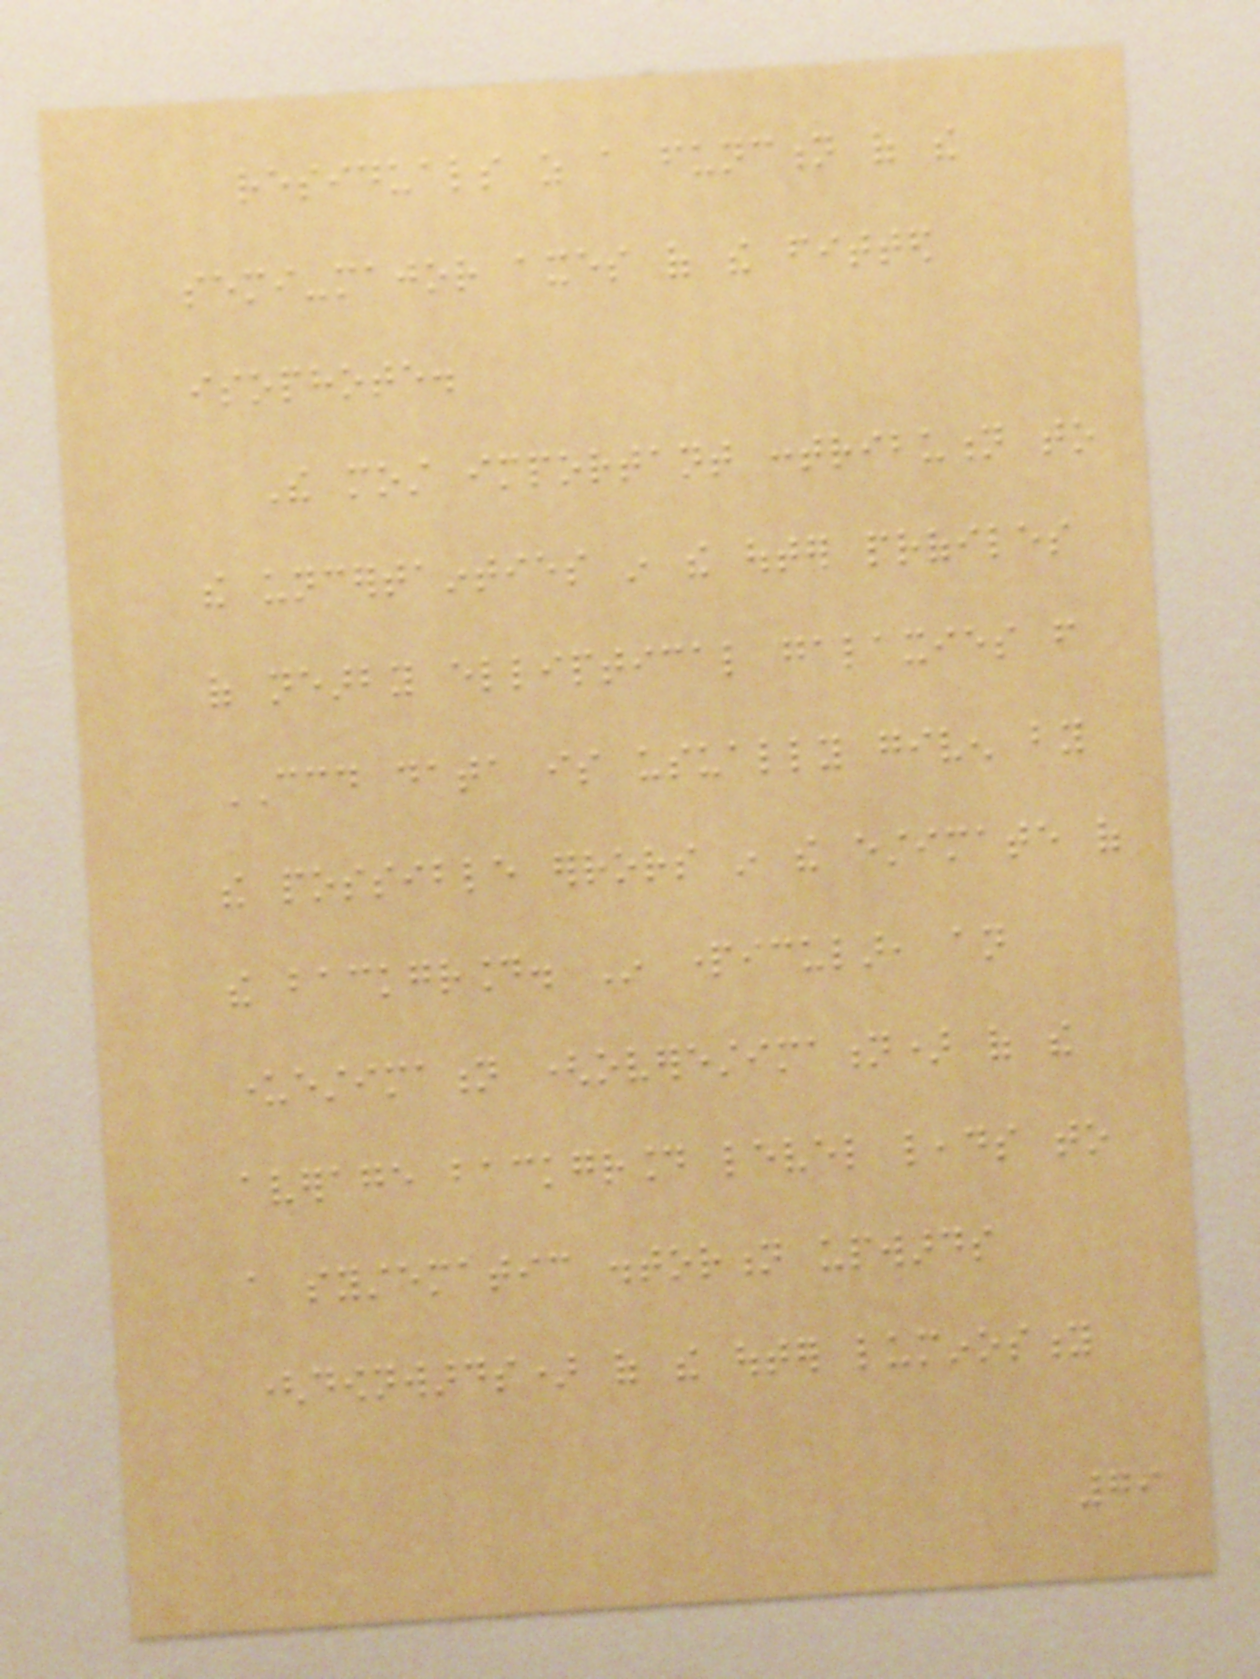residuals as a function of the
semi-major axes of the fitted
isophote.
The most important contribution to
the uncertainties in the outer profiles
of nearby elliptical galaxies from
CCD data is usually given by
the possible errors in the estimate of
the background. In particular, an
underestimation (overestimation) of the
average background level leads to
a systematic distortion upwards
(downwards) of the outer luminosity
79
